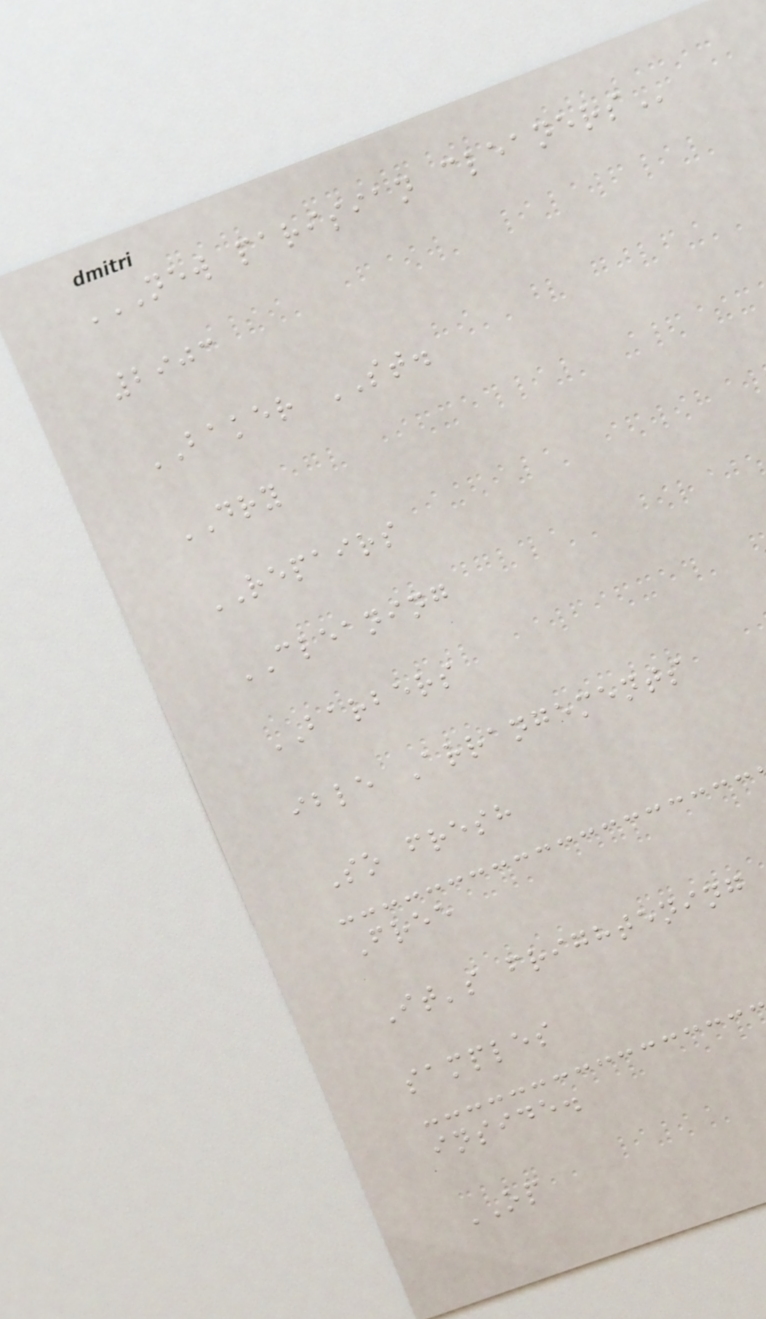NEW PARISIAN CLEANERS
2903
BAKER ST.
DRY
REPAIRS
CLEANING
BARBERS
ible Arrangements
So fresh
Free
It's frightening
samples
inside.
OP
